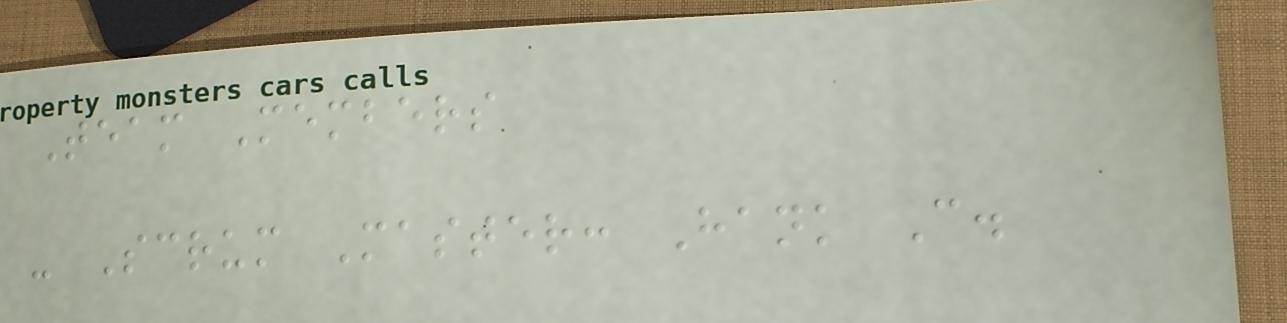Team Members
- Scrum Master: Hank C.
